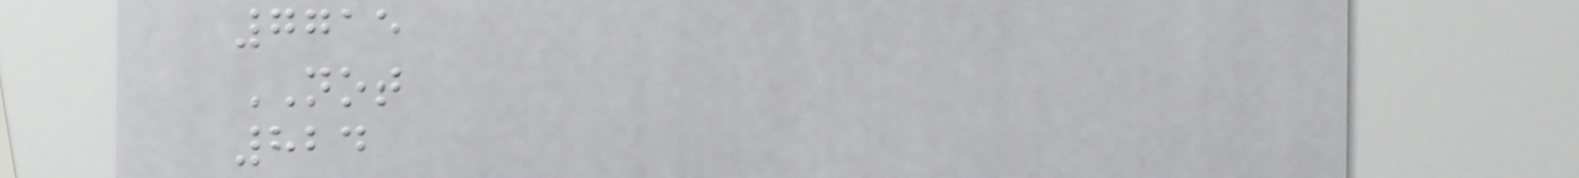7715
NOT
824
